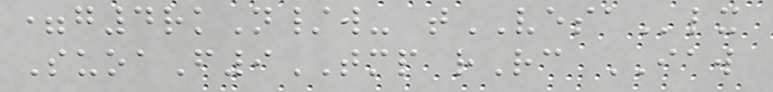=g4rkN/w- tVESAlx
SuoaF9TMP rRc IAW
